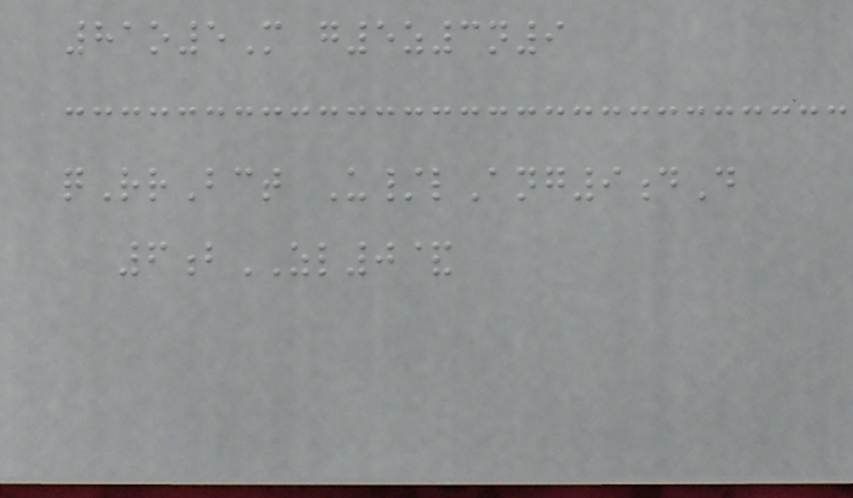81o5M g5z3n9
qRrBct U/lAng9dD
6bZL0&
